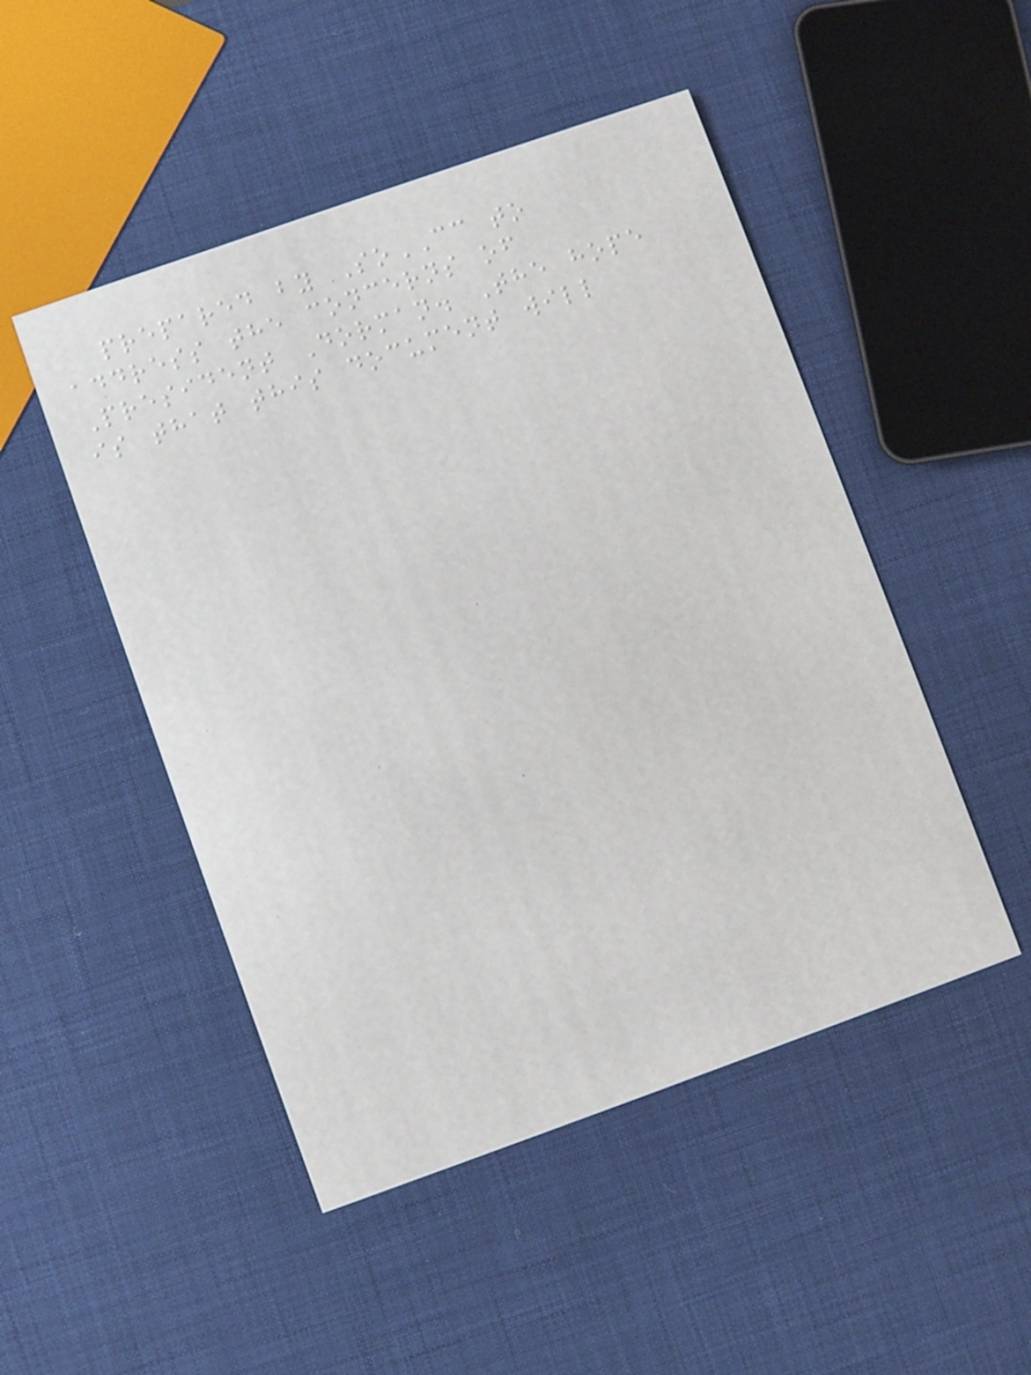prepared by SoCC to
address the concerns of
President Dorman. The hope
is that this document will
